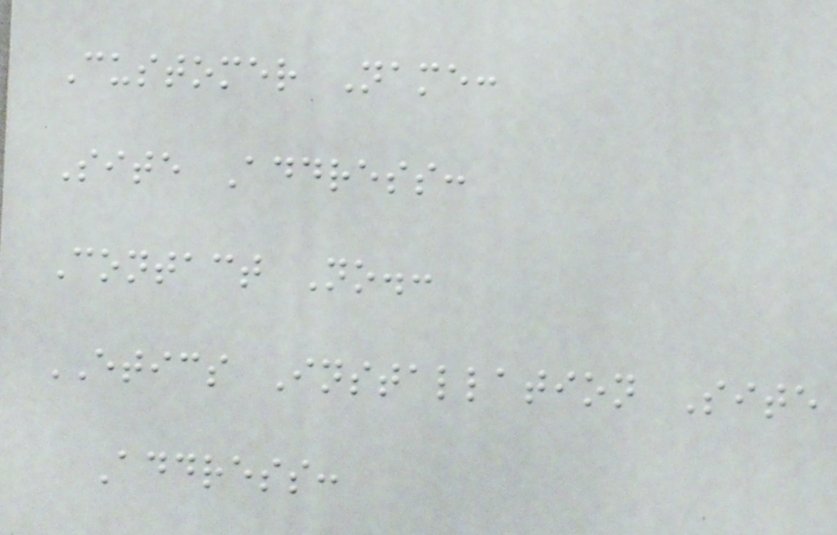Customer Name:
Site Address:
Contact No.:
ETICS Installation Site
Address:
